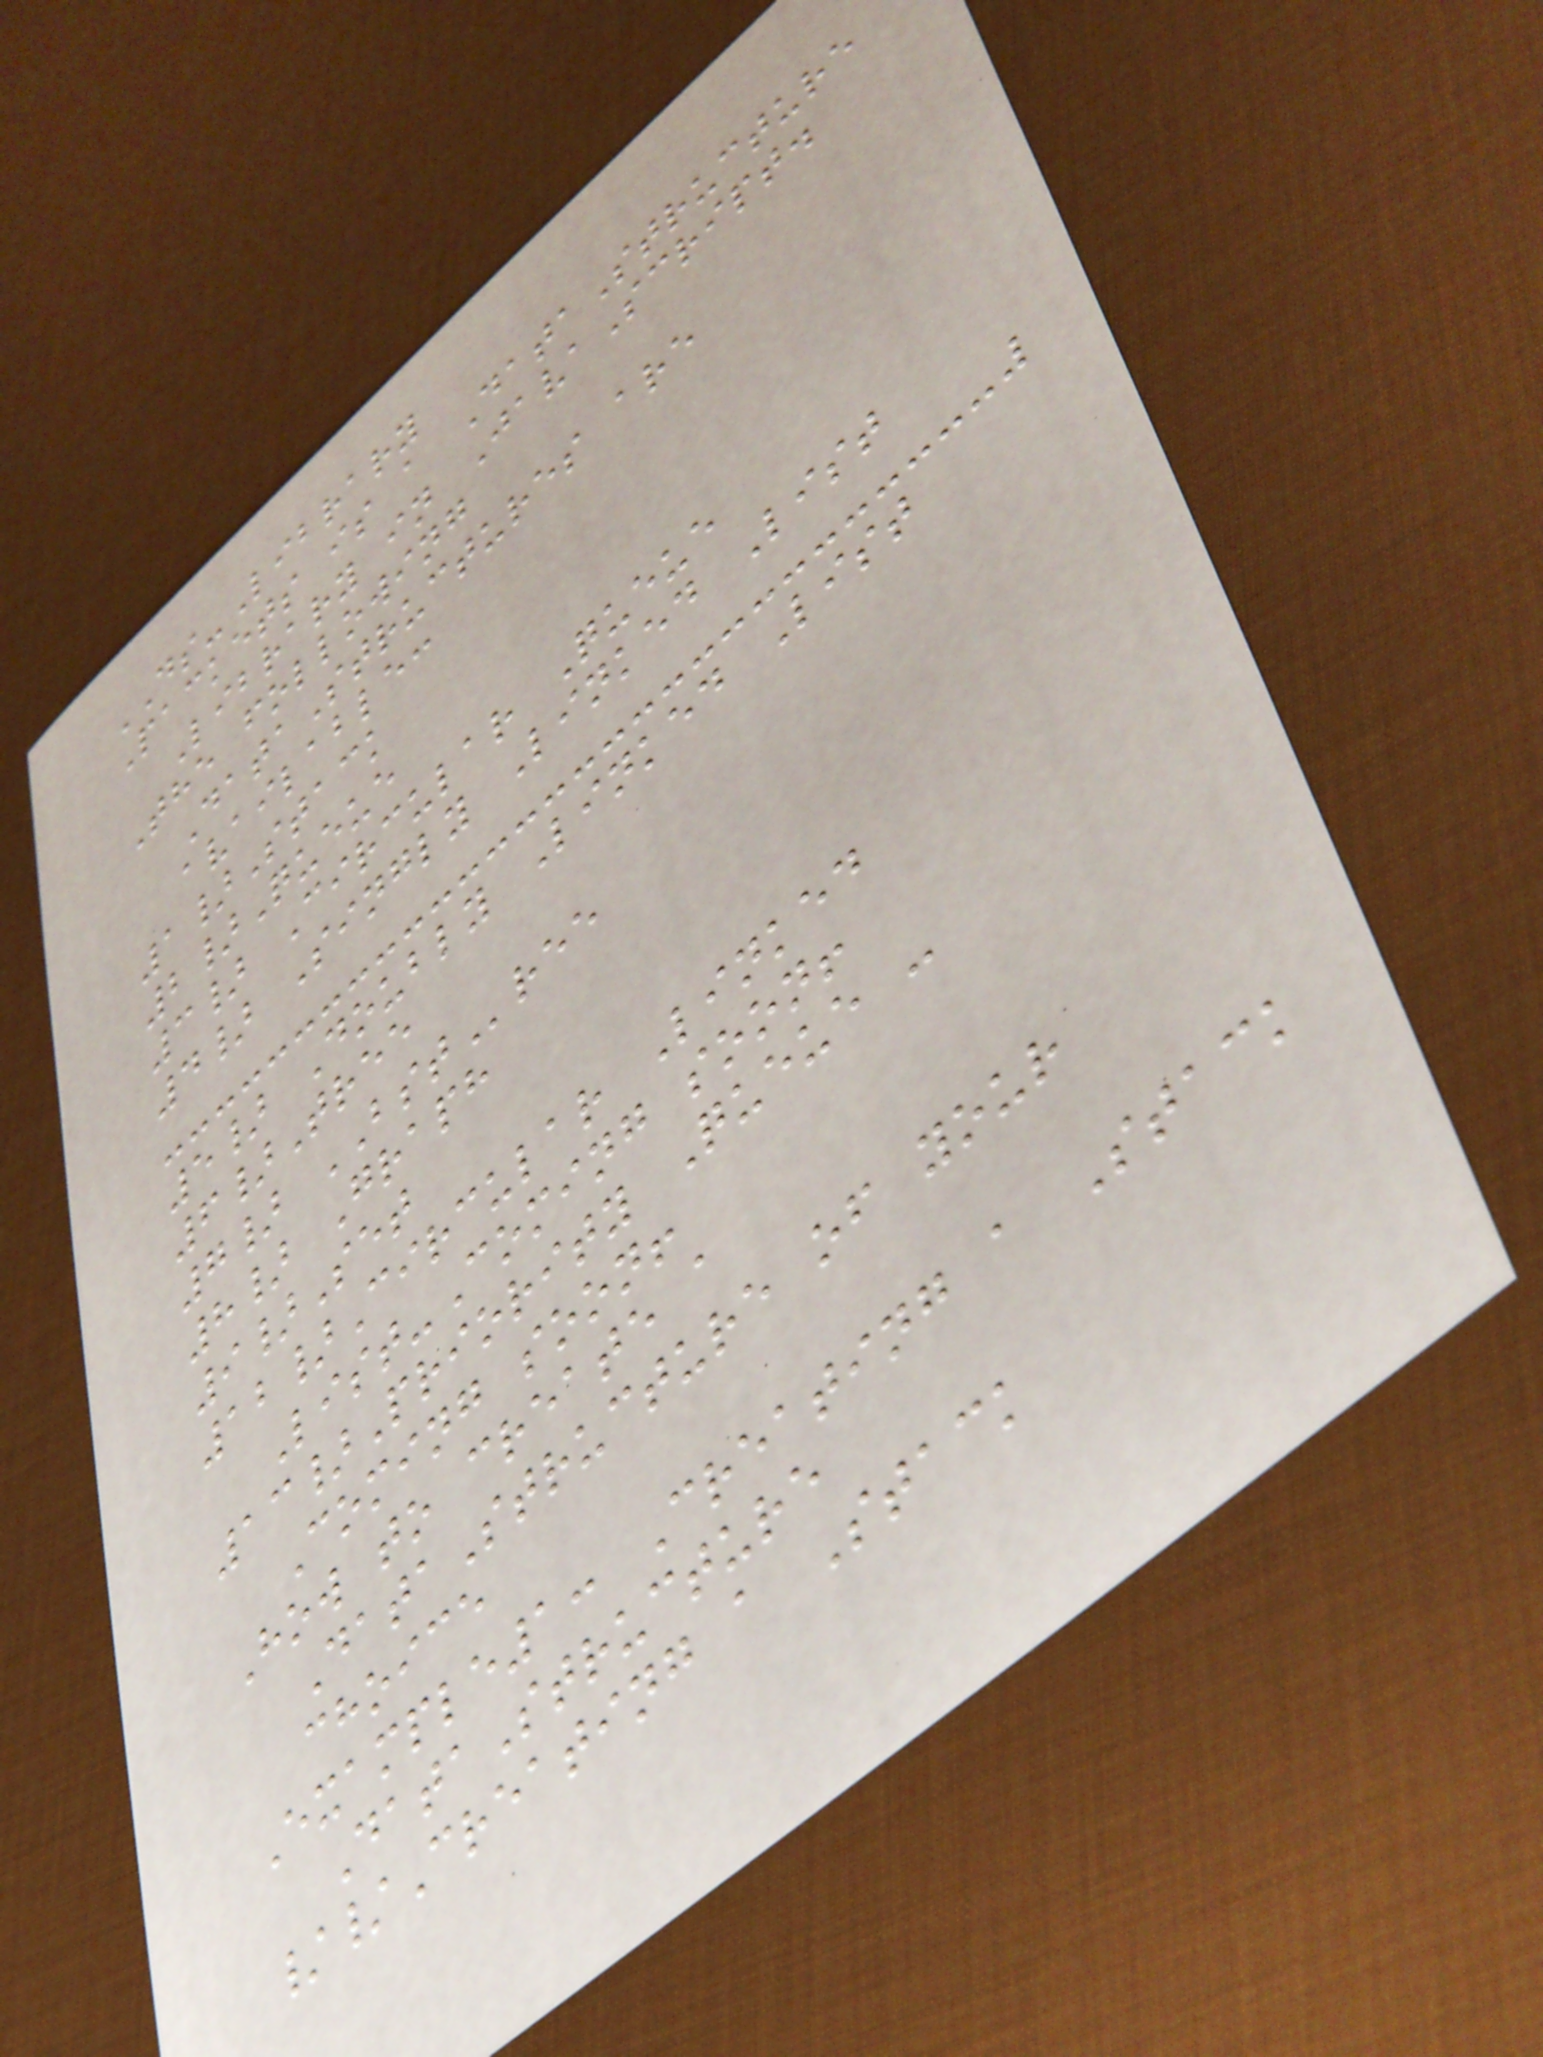DS-Library
Packets is a DataStructure
Library in JavaScript.
The following
DataStructures are
available:
1}Stack
2}Queue
3} Circular Queue
4} Singly Linked List
5} Doubly Linked List
6}Tree
7} BSTree
8} Graph
9}Set
12}Circular Linked
List-Coming soon!
13}Priority Queue -
Coming soon!
How to create a
DataStructure of your
choice
Example1: Creating a Stack
DataStructure
//Creating a Stack
